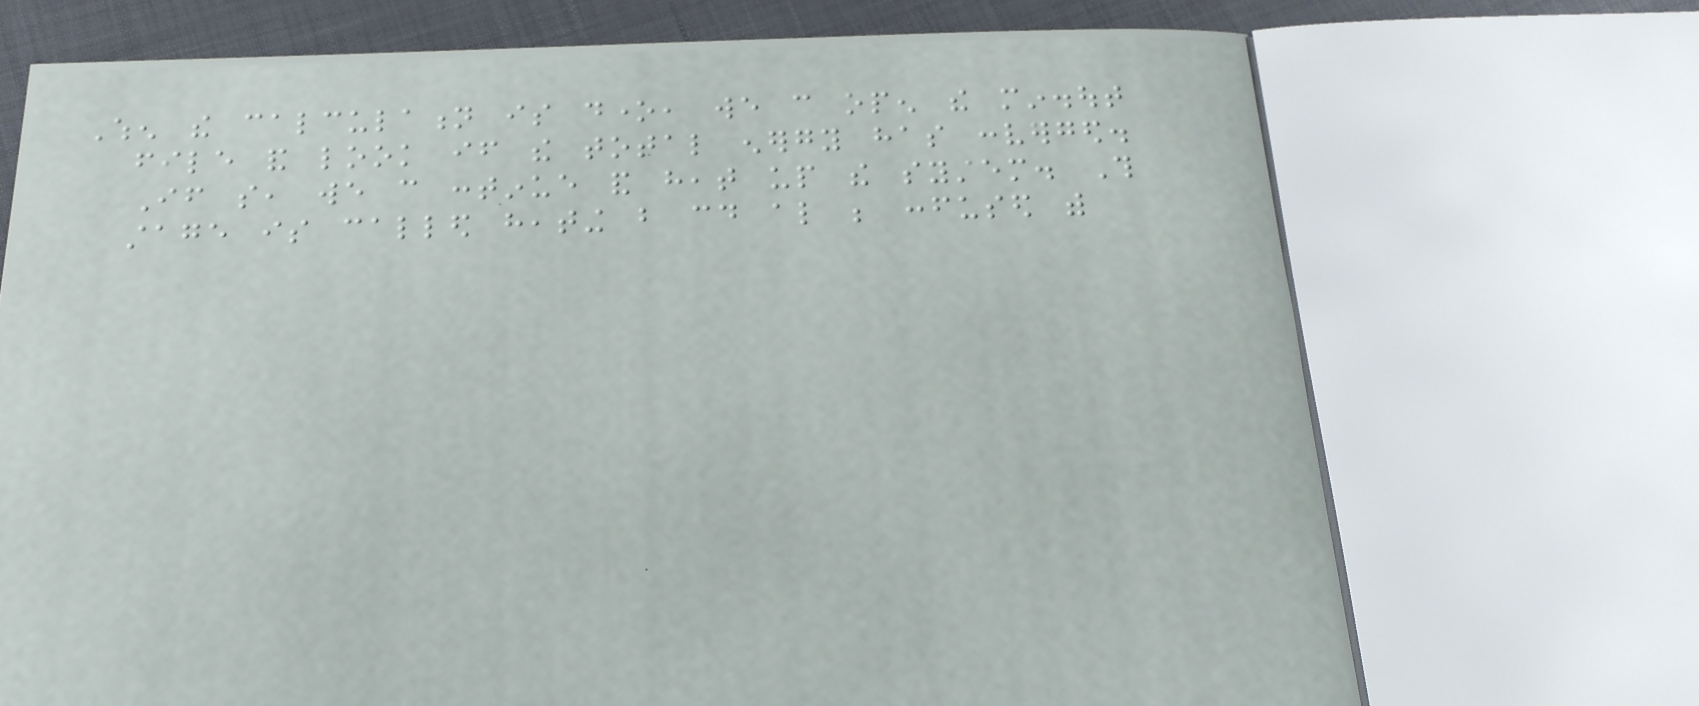When the calculation is done, we can open the min.out
file and look if the total energy has converged.
If so, we can continue and heat up the system. This
stage is called heating but could also be confused with
